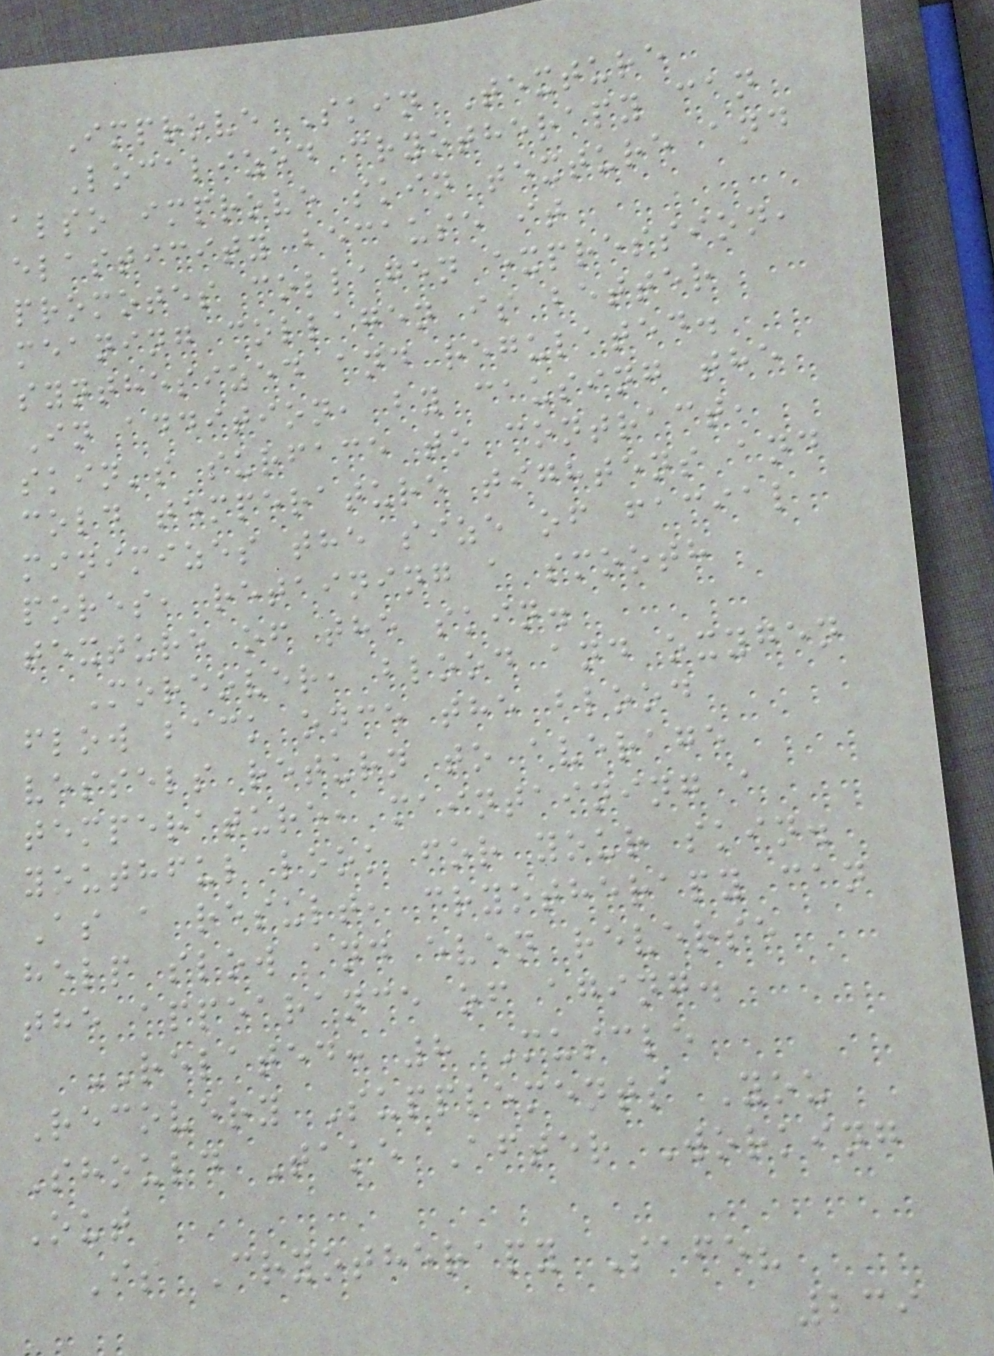Improve Skin Texture
Localized cryotherapy can
also improve skin texture and
elasticity because it
promotes collagen expression,
meaning collagen is better
synthesized and regulated.
In addition, by causing the
skin's surface to contract,
cold temperature tightens and
minimizes the size of facial
pores, retaining a smooth
texture of the skin.
Moreover, blood and oxygen
flow back once the blood
vessels return to average
temperature, maintaining a
youthful look for your skin.
As a result, cryotherapy can
help slow and even reverse
the appearance of aging.
RELATED: 8 Muscle
Recovery Supplements You
Should Take After Working
Out
Is Cryotherapy Safe?
239
